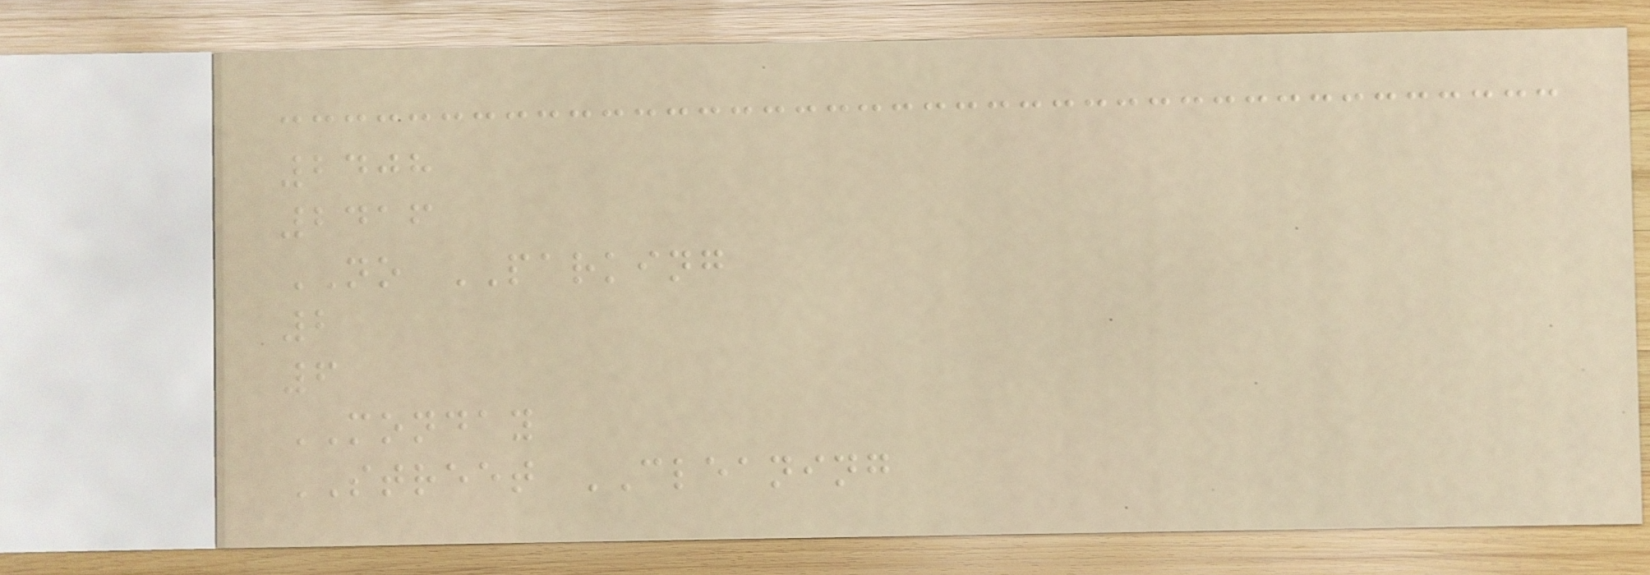2408
2416
NO PARKING
2
6
MONDAY
STREET CLEANING
